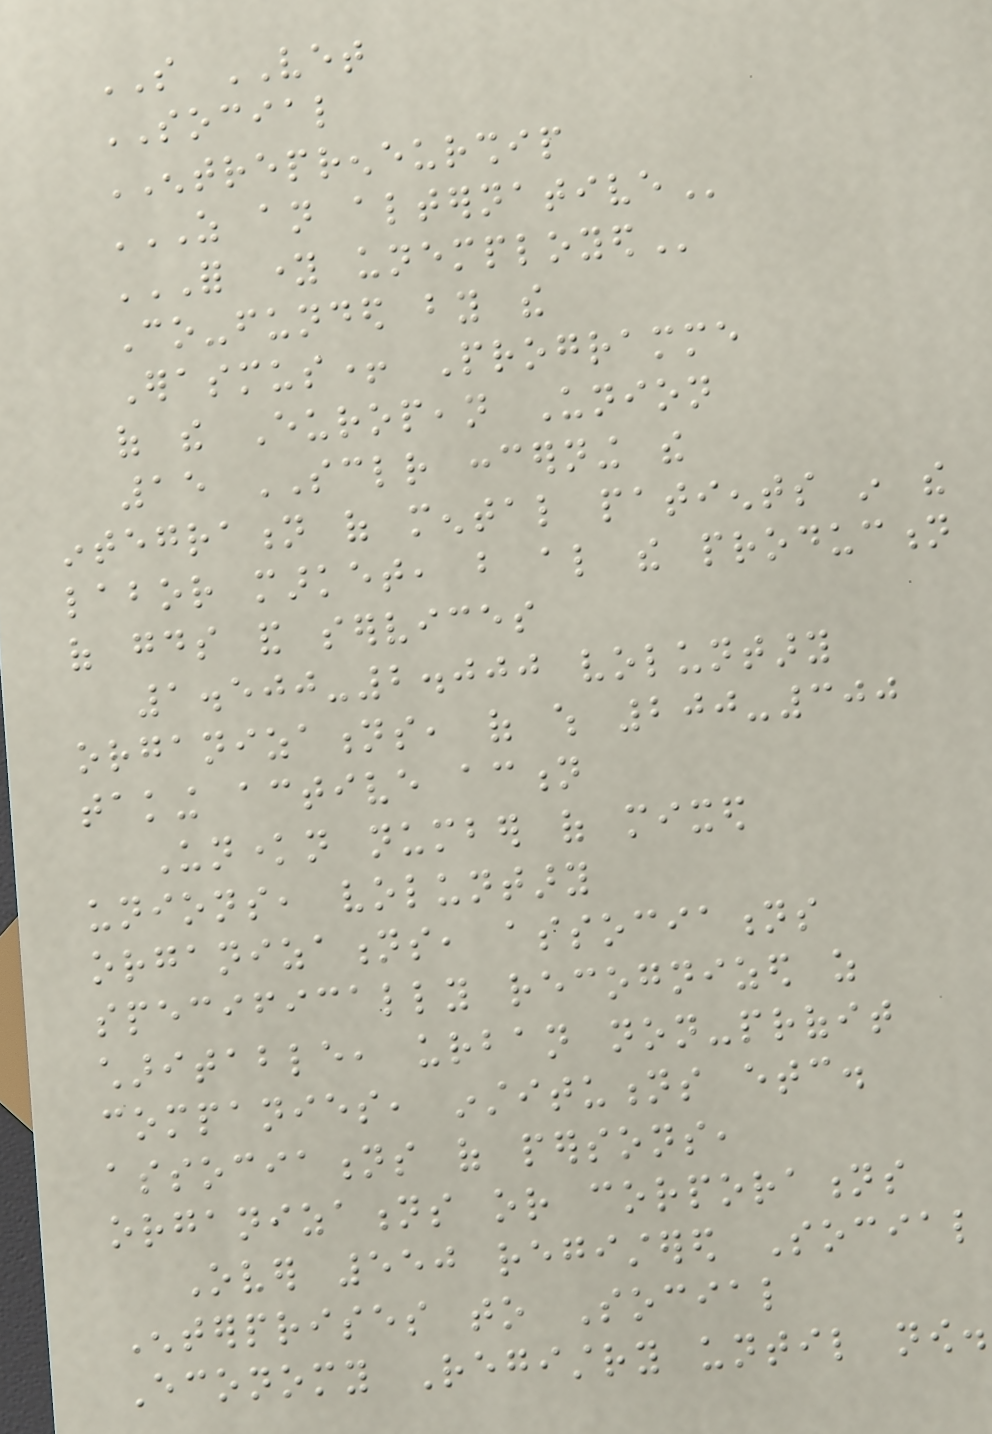SO VET
SOCIAL
ENTREPRENEURSHIP
AS AN ALTERNATIVE
FOR YOUNG UNEMPLOYED
Co-funded by the
Erasmus+ Programme
of the European Union
15 SCLR concerning the
integration of mental patients in the
labor market, but also the production
of goods and services
1.500-2.000 voluntary
organizations, of which 200-300
taking active action
Unknown number of mixed
unions, voluntary
organizations, associations
specifically recognized as
charitable, urban non-profit
companies, institutions etc.
associations of persons,
organizations or corporations
Over 550 registered Social
Enterprises to Social
Economy Registry until now.
